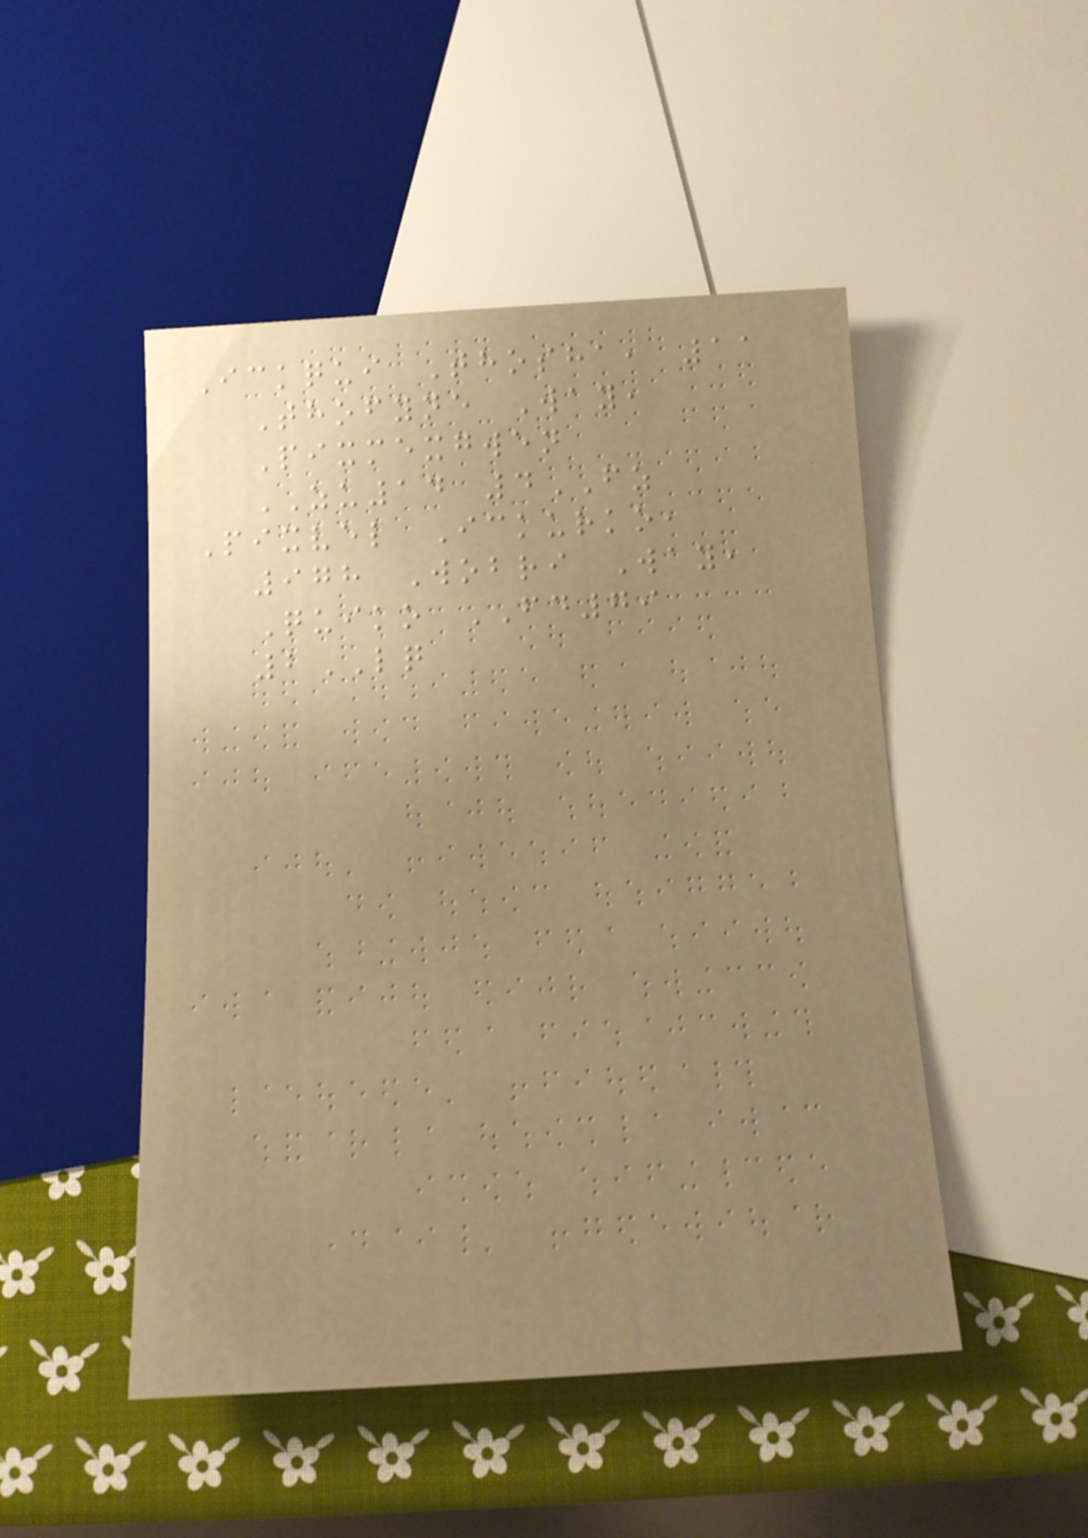Ickqui Thosha, 11
Thofyne Way,
Pixmexgwen
ZU14 4FZ
Pixvel Ickurko,
978 Wobri Way,
Quiko FD79
2LQ
